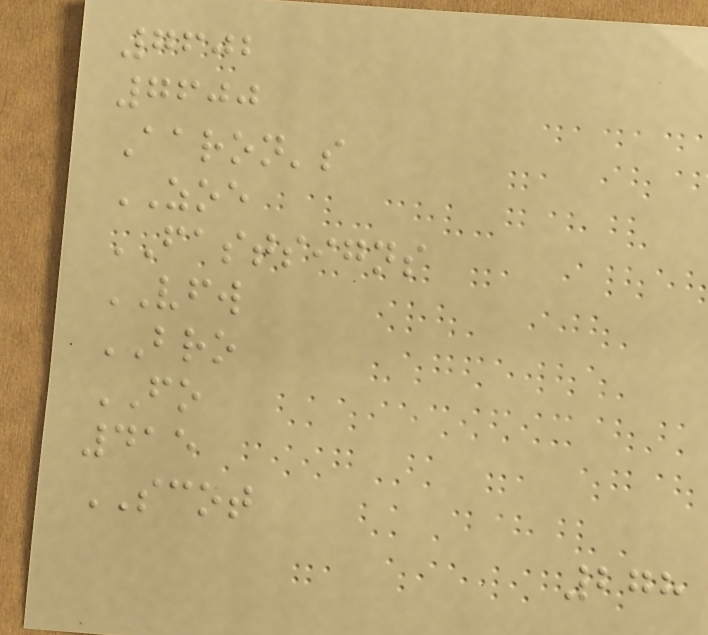7602
7600
Aaron's
ZOE
FASTSIGNS
VFW
BRO
FO
415
SCOT
278
